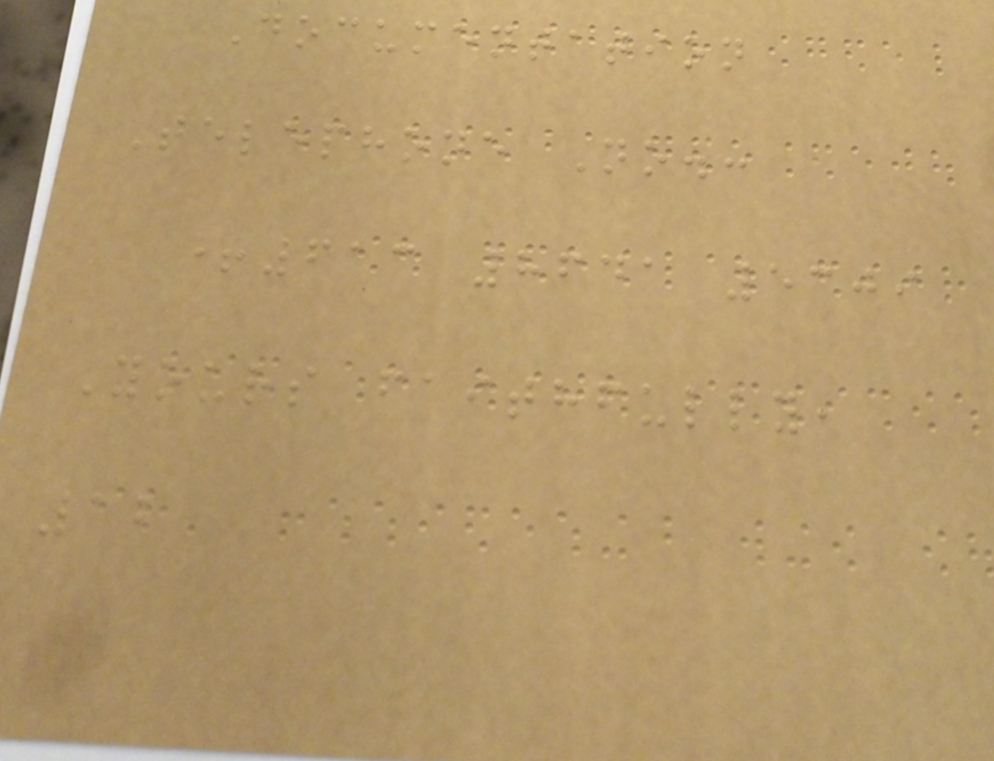Documentation
Telephone No.:
+613 8641 5309
Yours faithfully,
12
